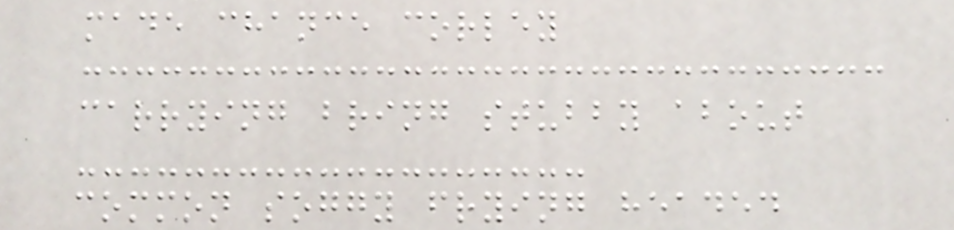made chance corley
carrying bring stubby about
common soggy frying headed
